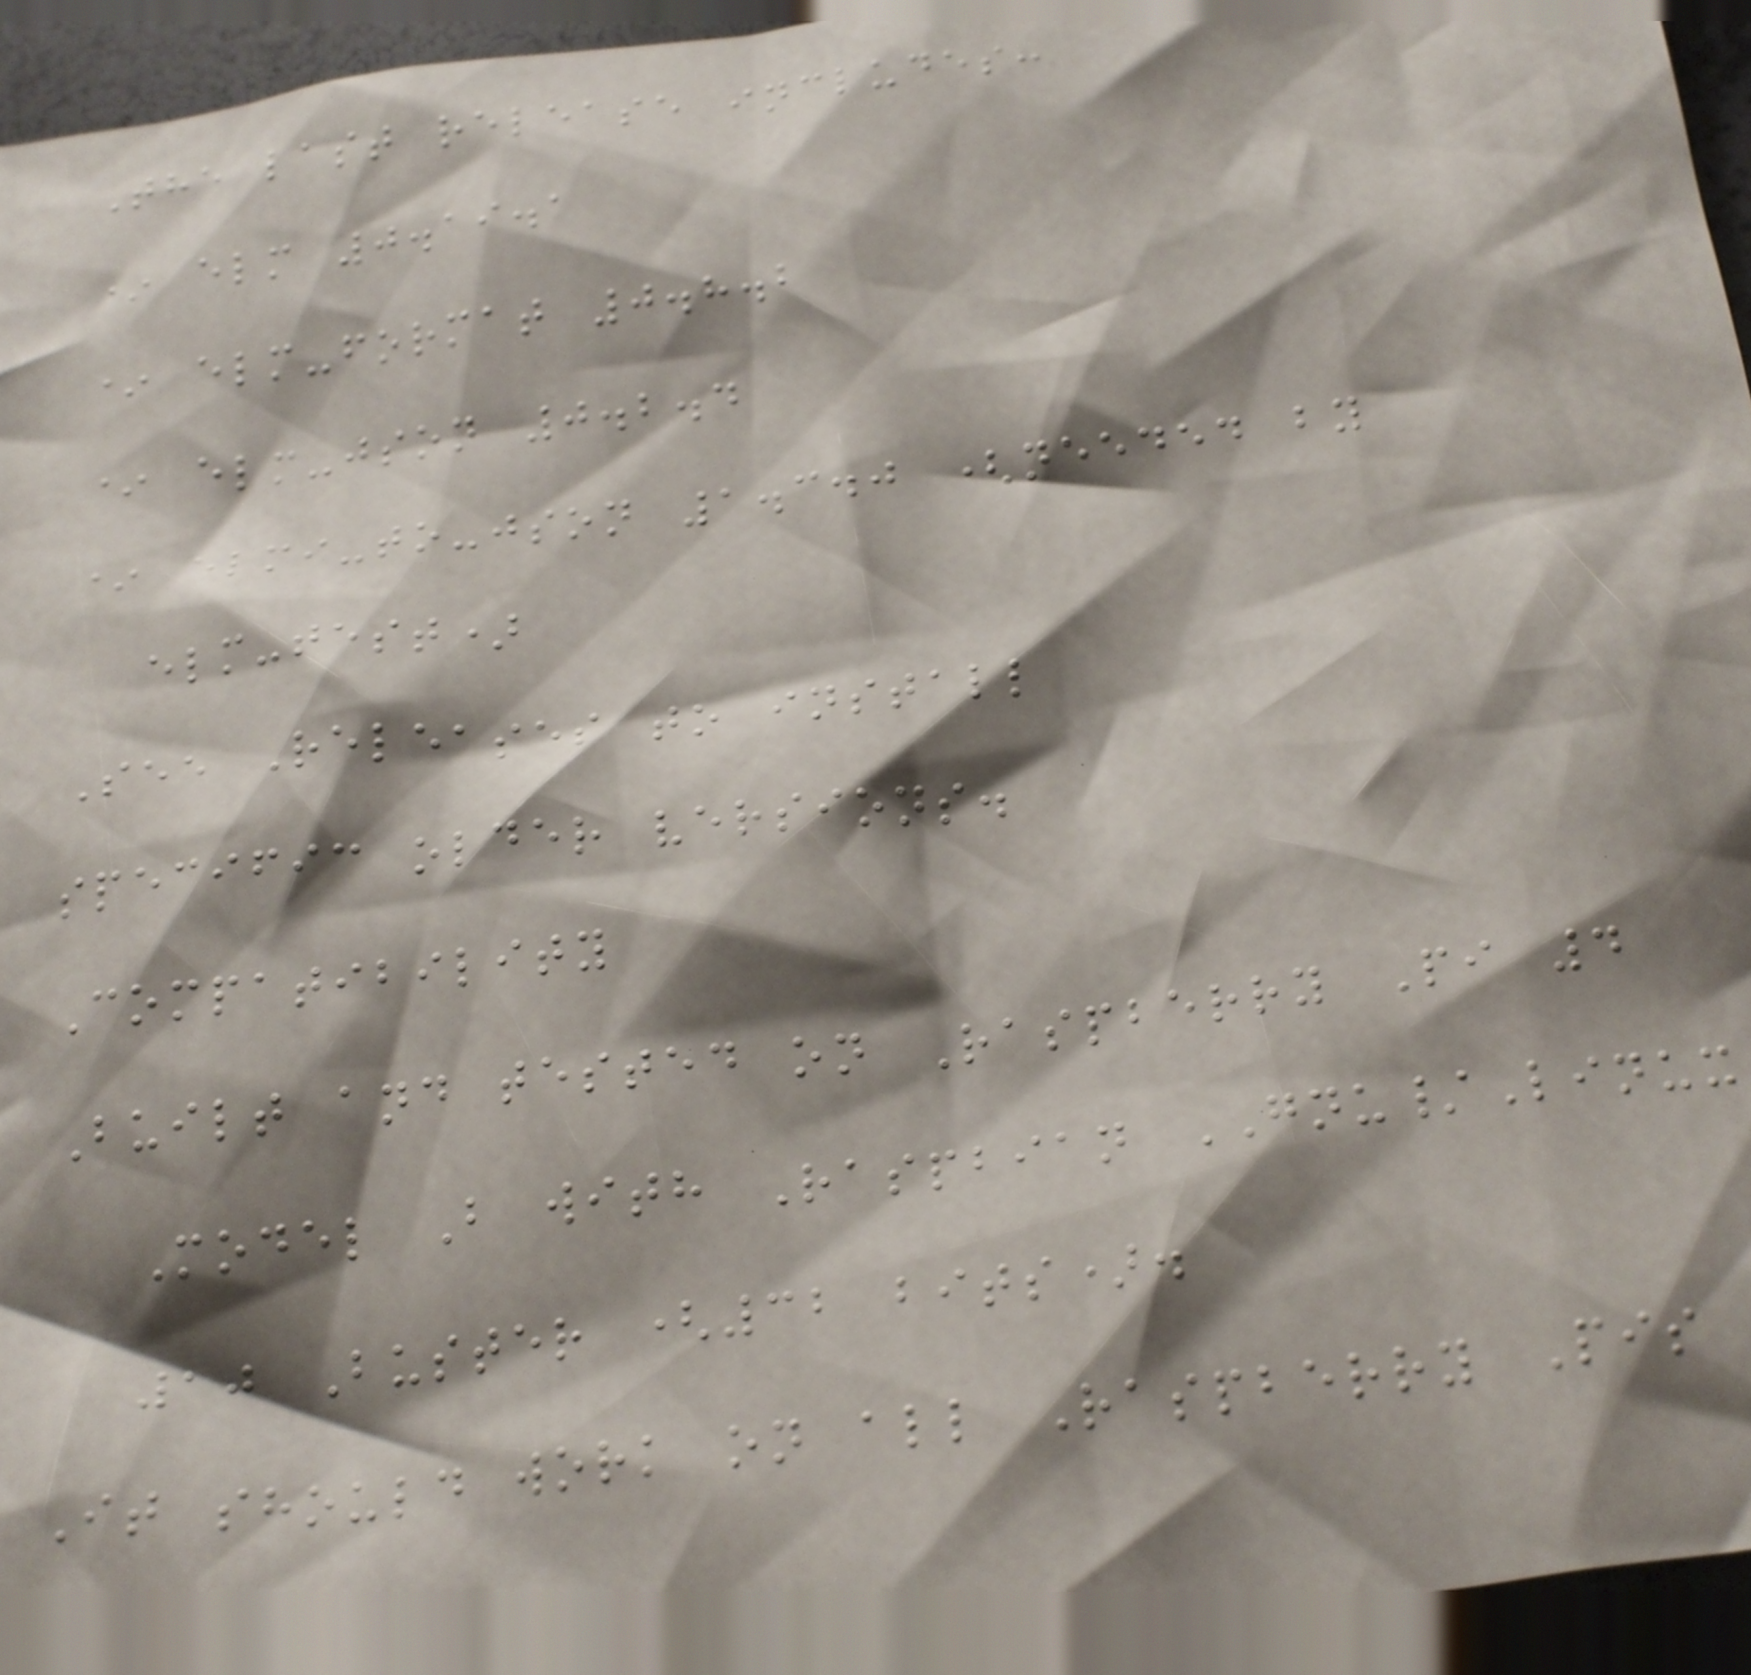The last release includes:
* elm 0.19.1
* elm-format 0.8.2
* elm-json 0.2.4
* elmi-to-json 1.3.0 (needed by
elm-test)
See Releases to install
specific older versions.
Compatibility
Built and tested on Raspberry Pi 4
Model B with Raspbian GNU/Linux
10 Buster (32 bits).
It should work on all Raspberry Pis
